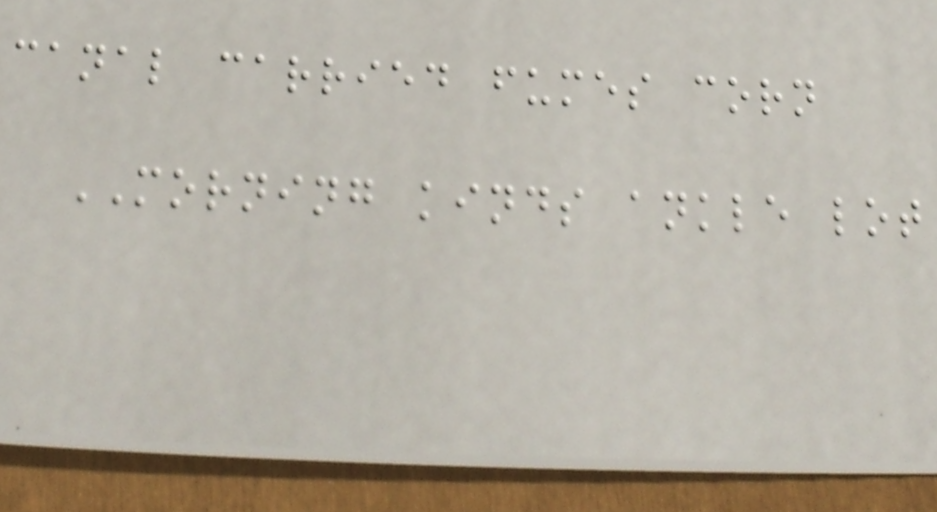canal carried fumes corn
MORNING kinds ankle lot
